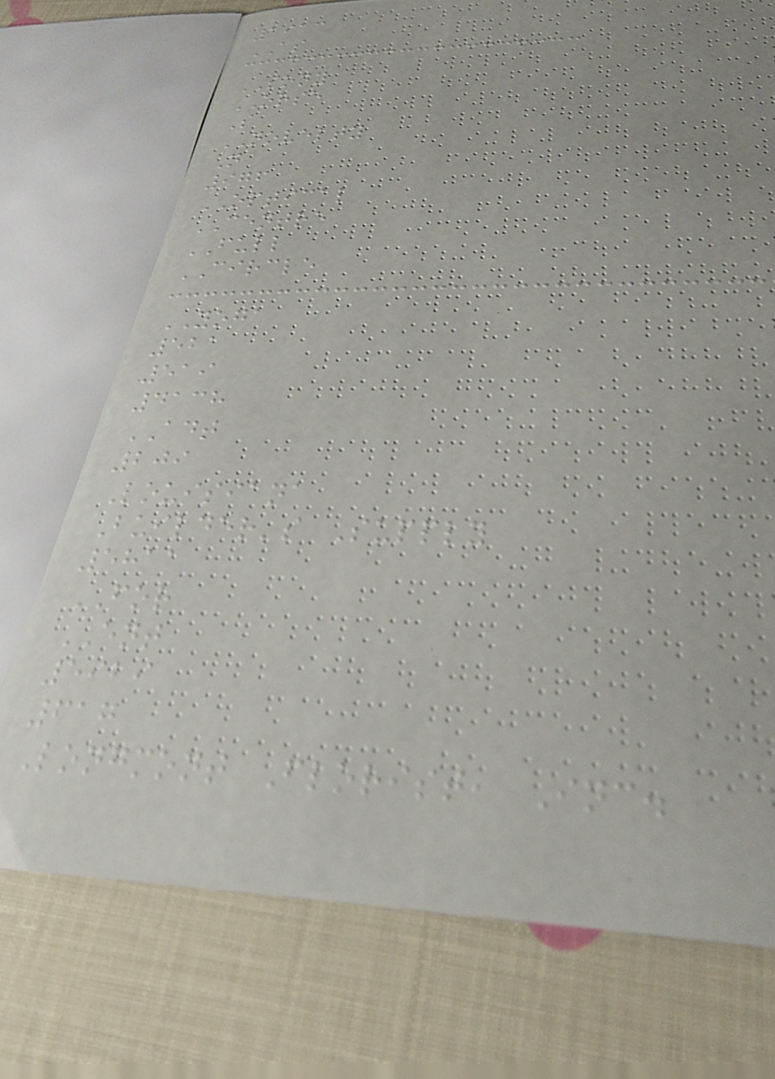1913
AS
SONY
ORSE
S
NOVELTY
N
976
OPTICAL
CENTRE
FULL
CIRCLE
YOGA
521
519
4138
ADT
209
Louisiana
Builder's Supply
5811
FOR
ENT
5929
617
Longmont Florist, Inc.
